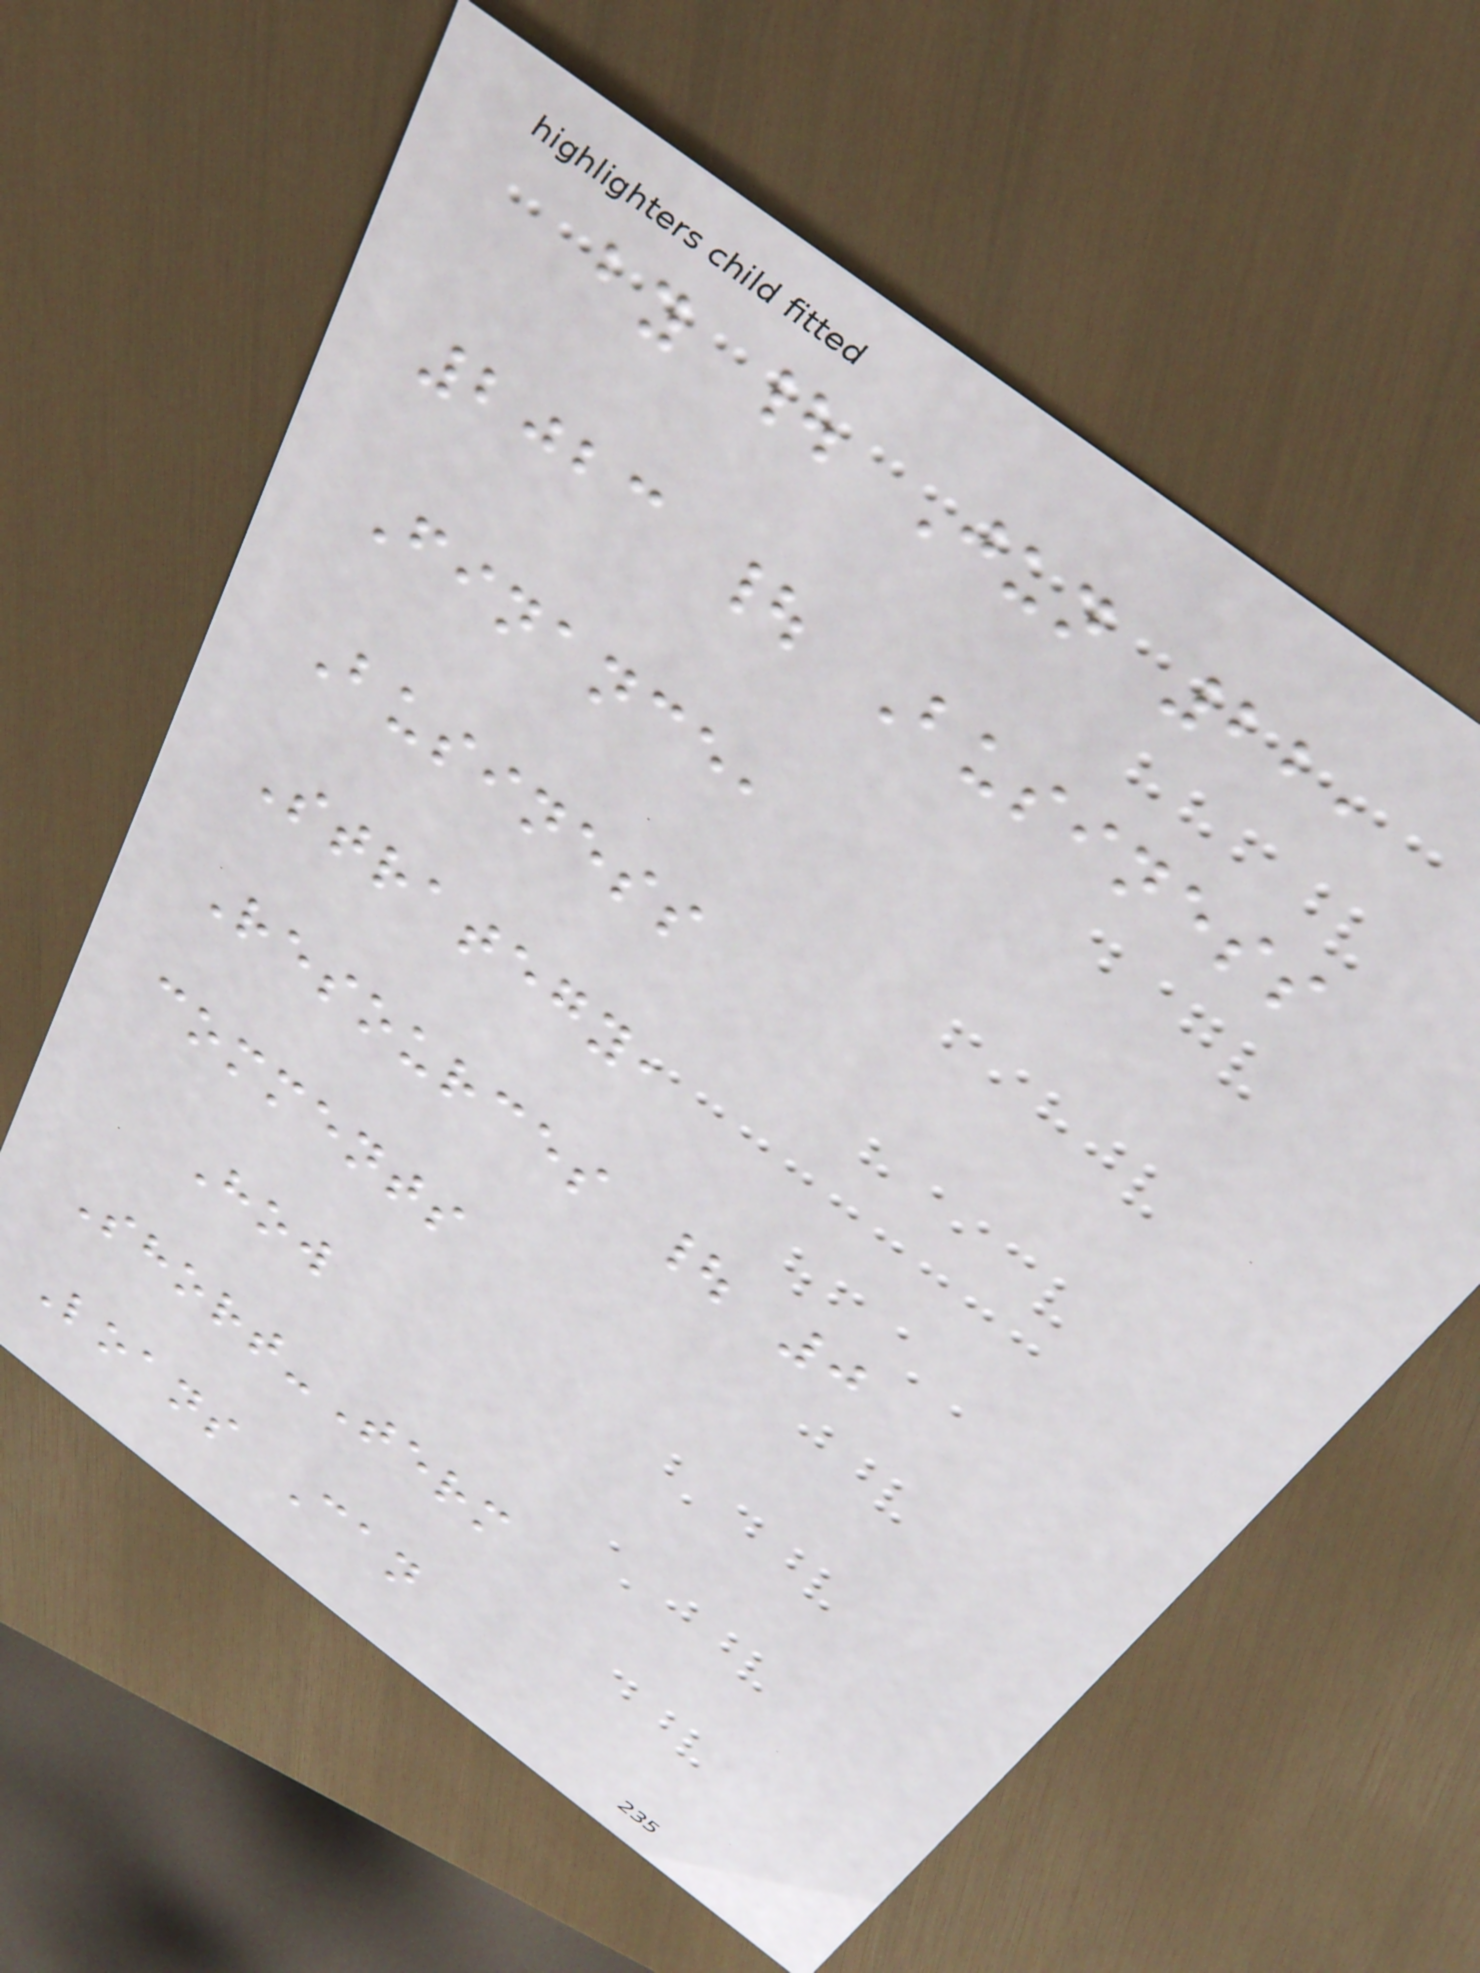by | Jun 22,
2023 | Business
Finance,
Business
Strategy,
Resources | 0
comments
How
Short-Term
Loans Can
